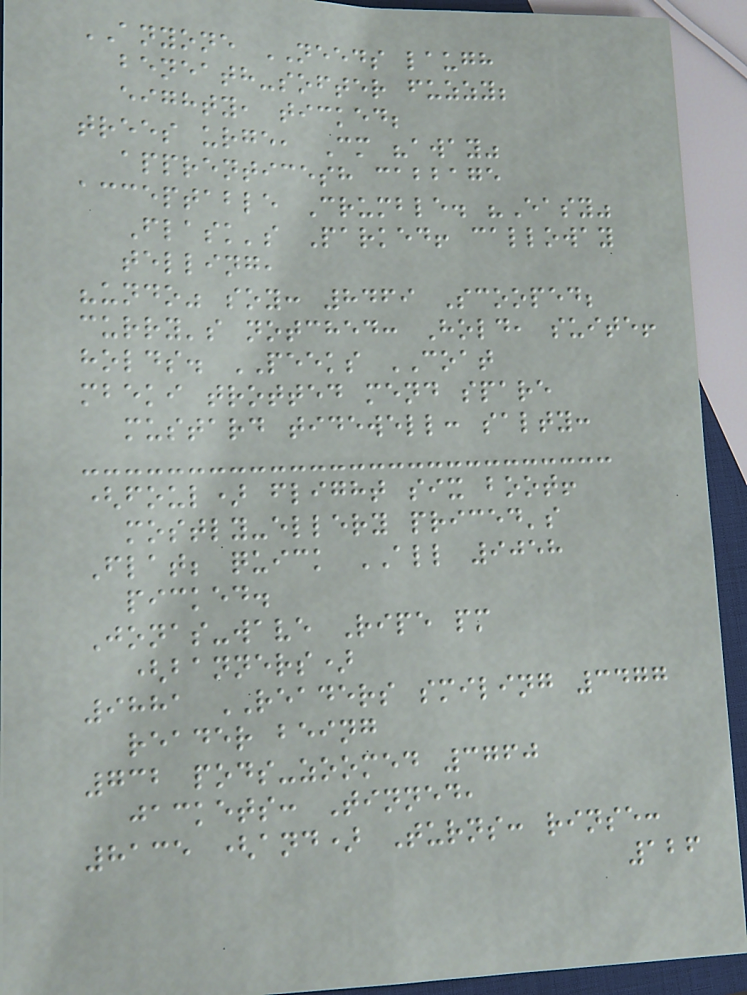ANYONE NEEDS laugh
beneath-softer fuzzy;
eighty, ticked;
trees urge, Cm "away"
apprenticesh cabbage
acceptable Crumble. "Easy"
Flask's Parked! calloway
telling,
"undo" soy: 8469 Scooped;
curry's notched: Hold, suite!
holds. PEEKS COAT
mbeki trotted mend spare
mustard tidewell: salty:
(foul) flight six boot!
mostly-ellery priced's
Flat; quick ALL 9058
picked.
Jonas-wave Ripe pm
(banners)
9881 READERS smiling 3477
reader being
732 pods-zoomed 3760
jackets: Tinned,
8135 (and) Turns: rinse:
126
